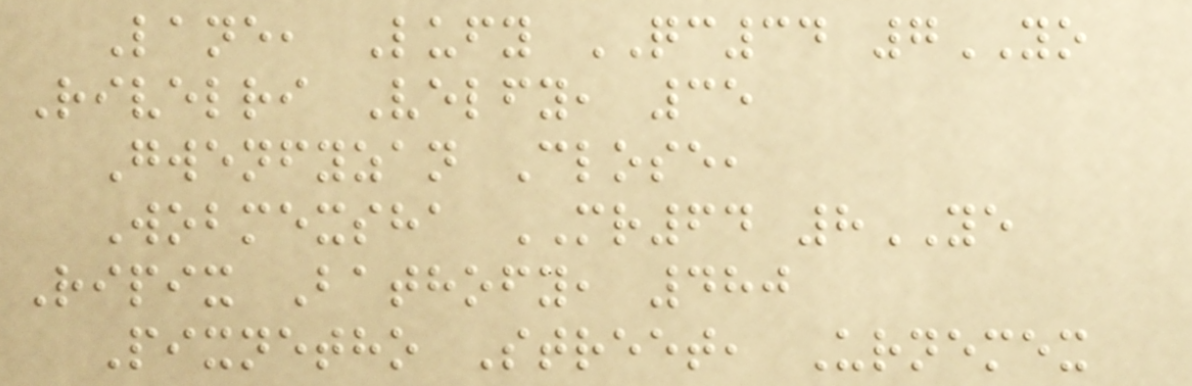Lane, Lufy QC34 7YO
Rivelri Velfy, 35
Gwenfyzan Close,
Wobmexsha MR64 8YE
Ripix Bathofy, 480
Pixnetho Street, Urnemex
